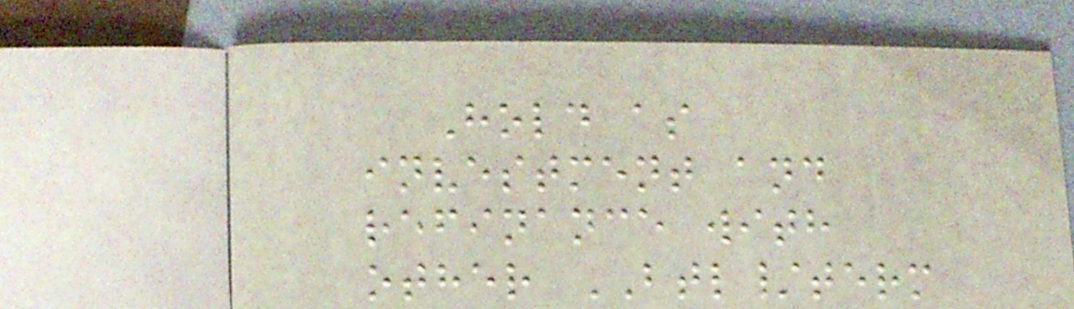Hold as
investment and
refinance with
other BTL/term
